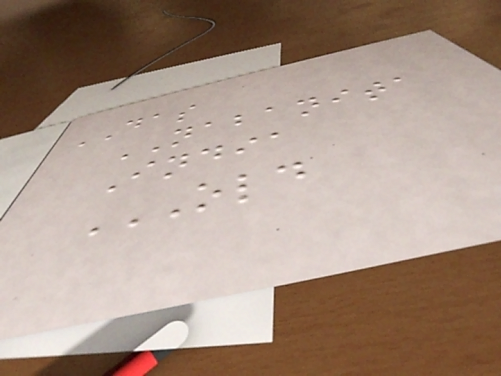DAS
NABANITA
India
OLD
